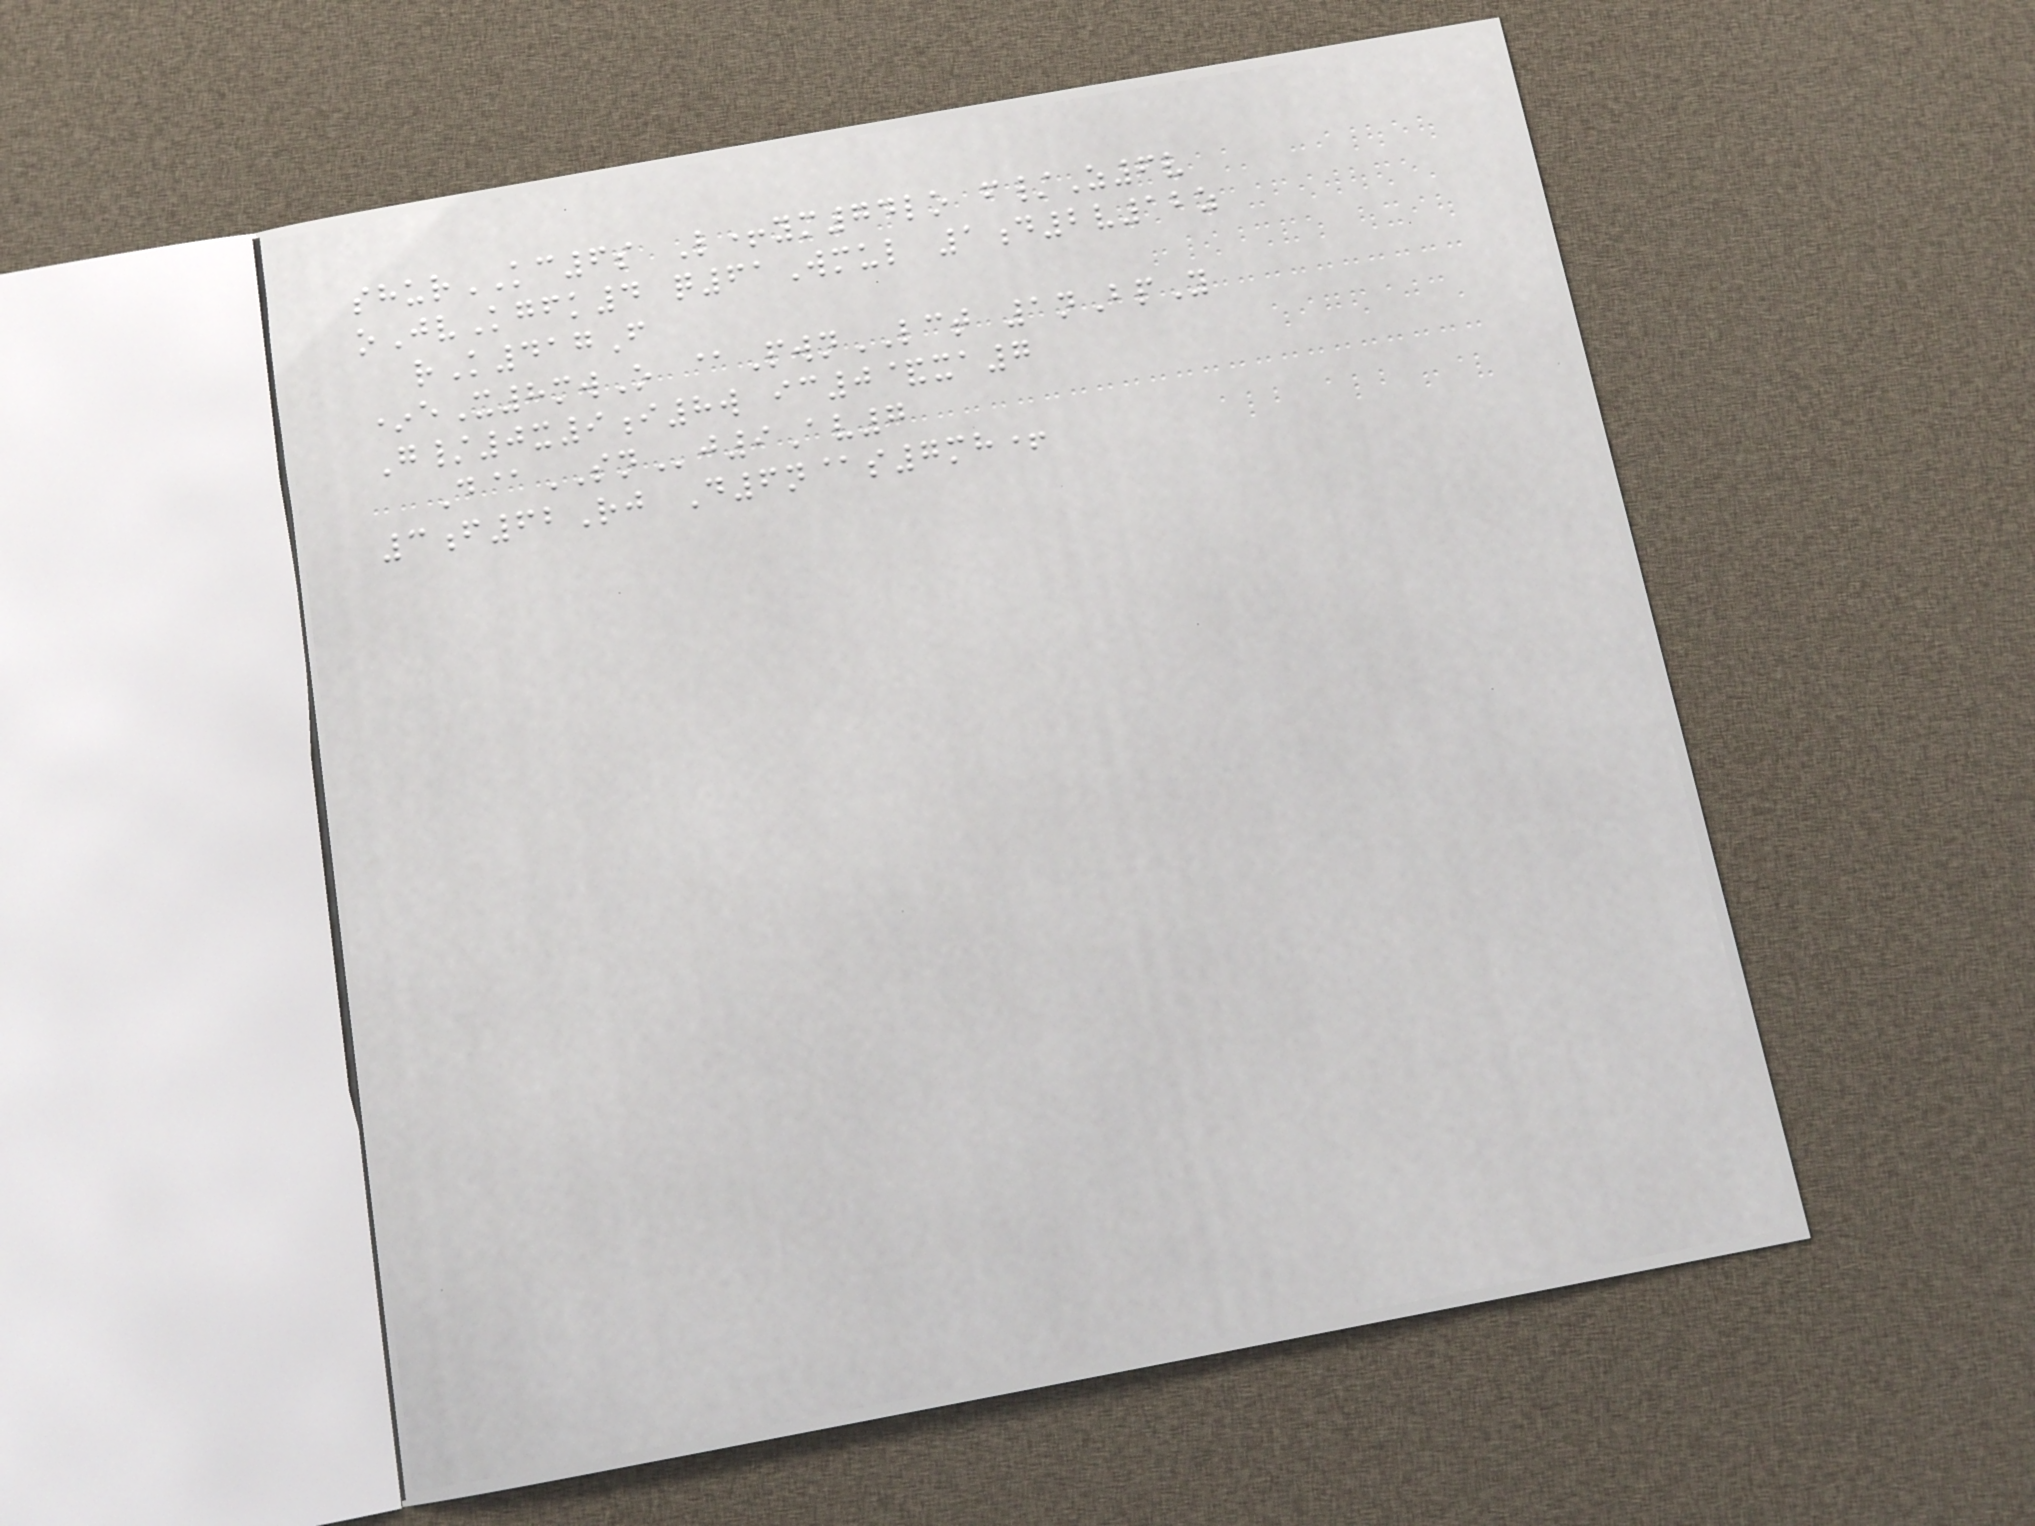shurKC6s L+ym74lo f/Z6v
oJvKgfk4 q61Wmul 1d2v12z
rK417F
*eX8mwO @PwnLCT 1nBpY
G/0x9i8w ic0&xa7
D@SNj9Av7
3f62Rj D6n@s7mh+
